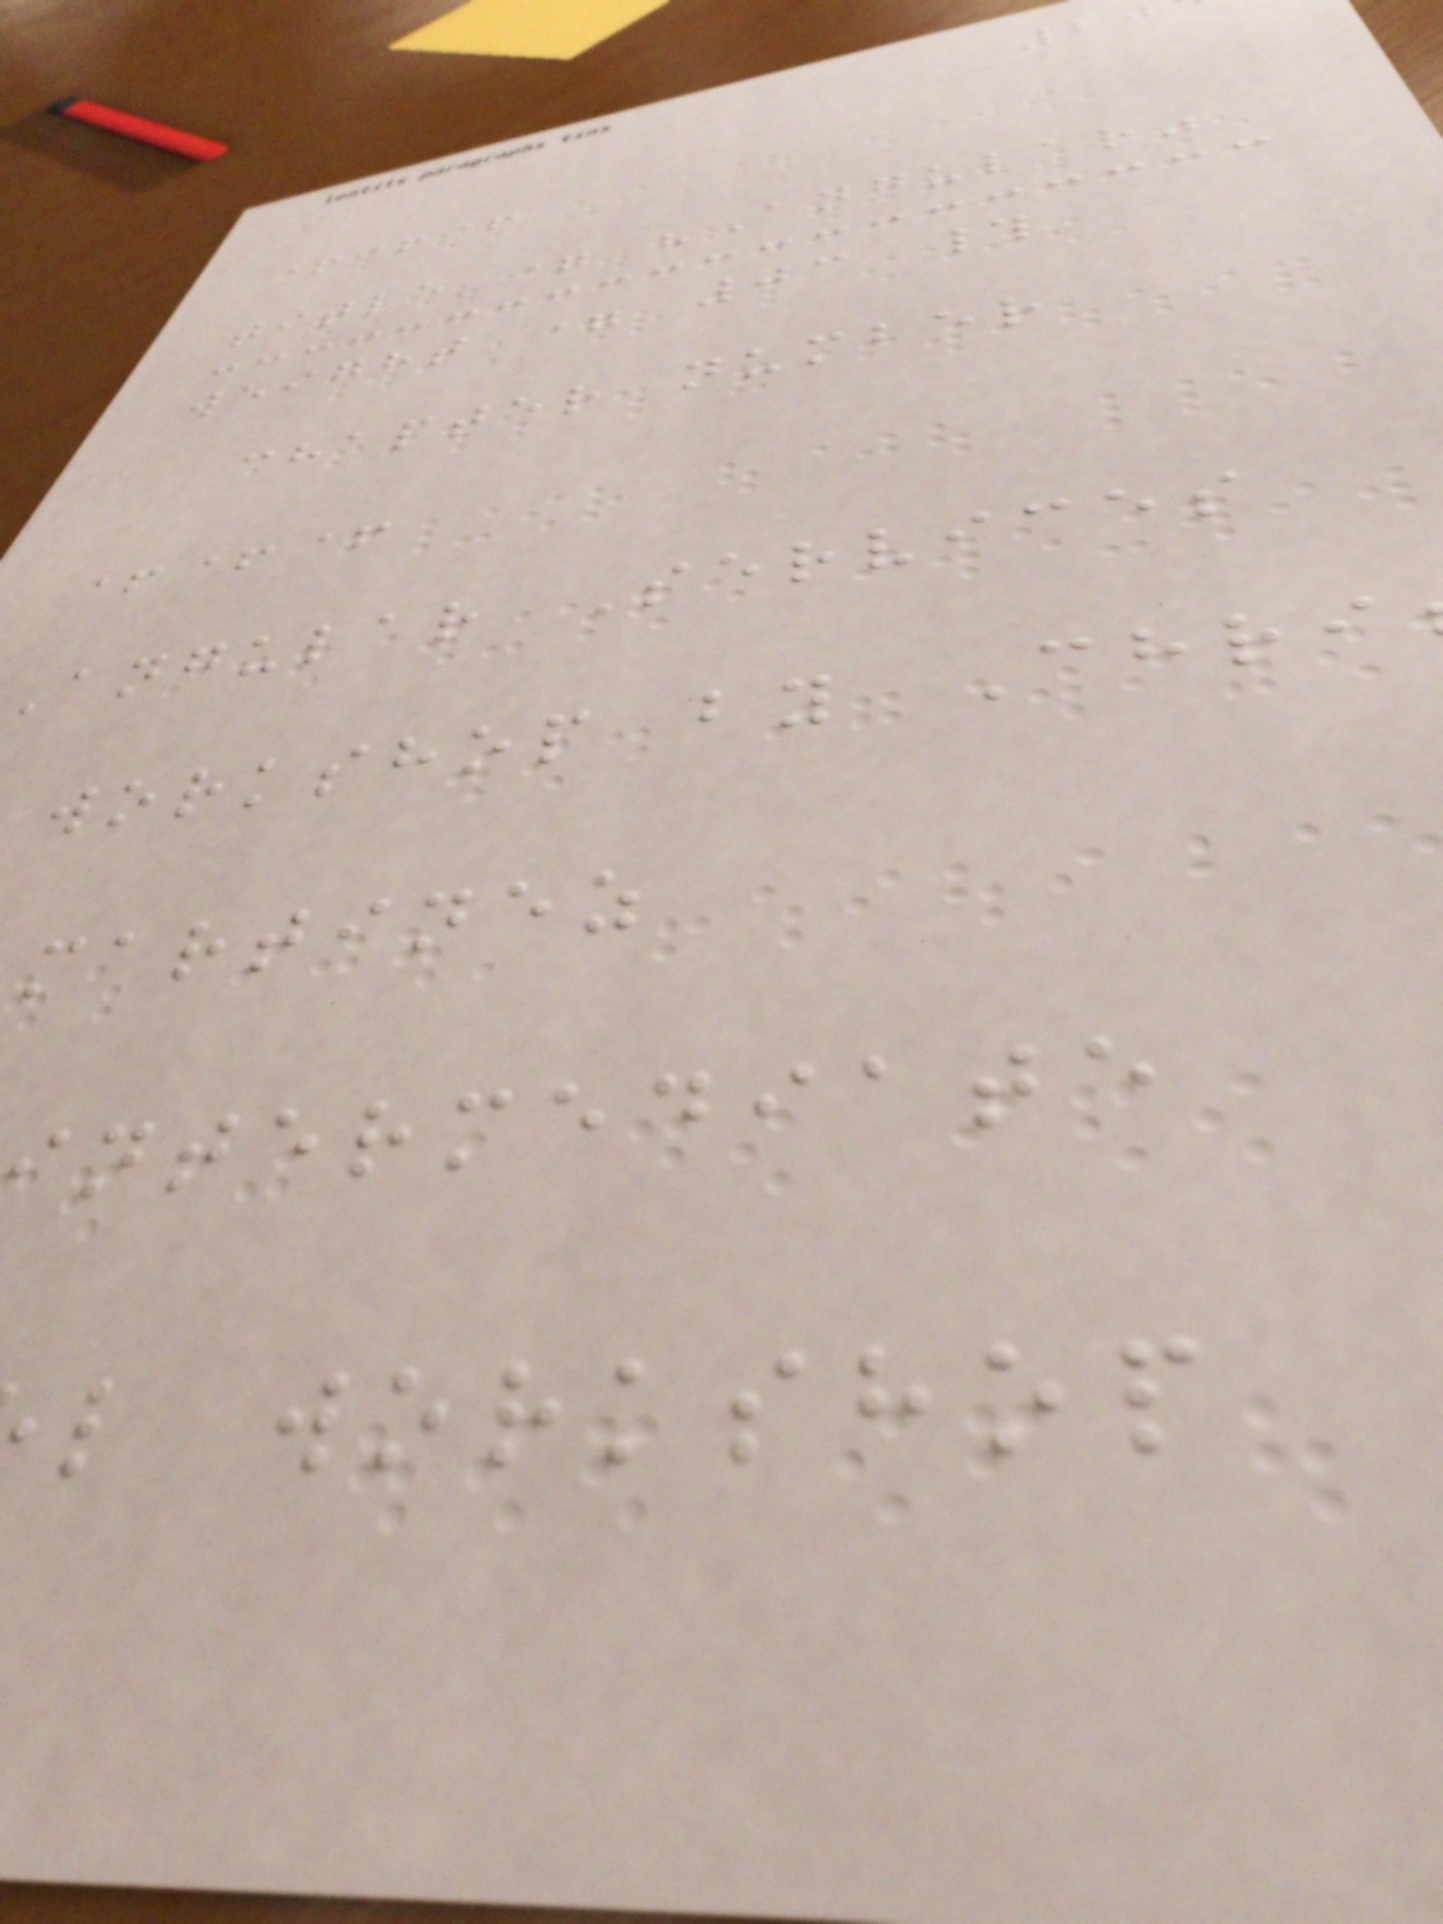+++
title = "Angular"
weight = 03 #
chapter number
+++
angular Services
workshop by Chri
martinez
ntermediate
l workshop
